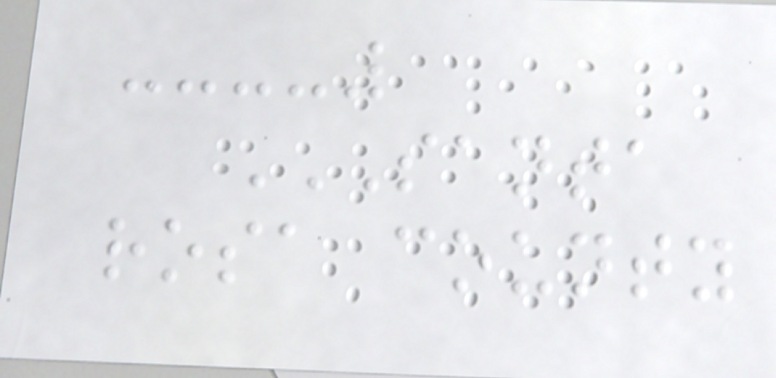SANTA
ROSA COUNTY
